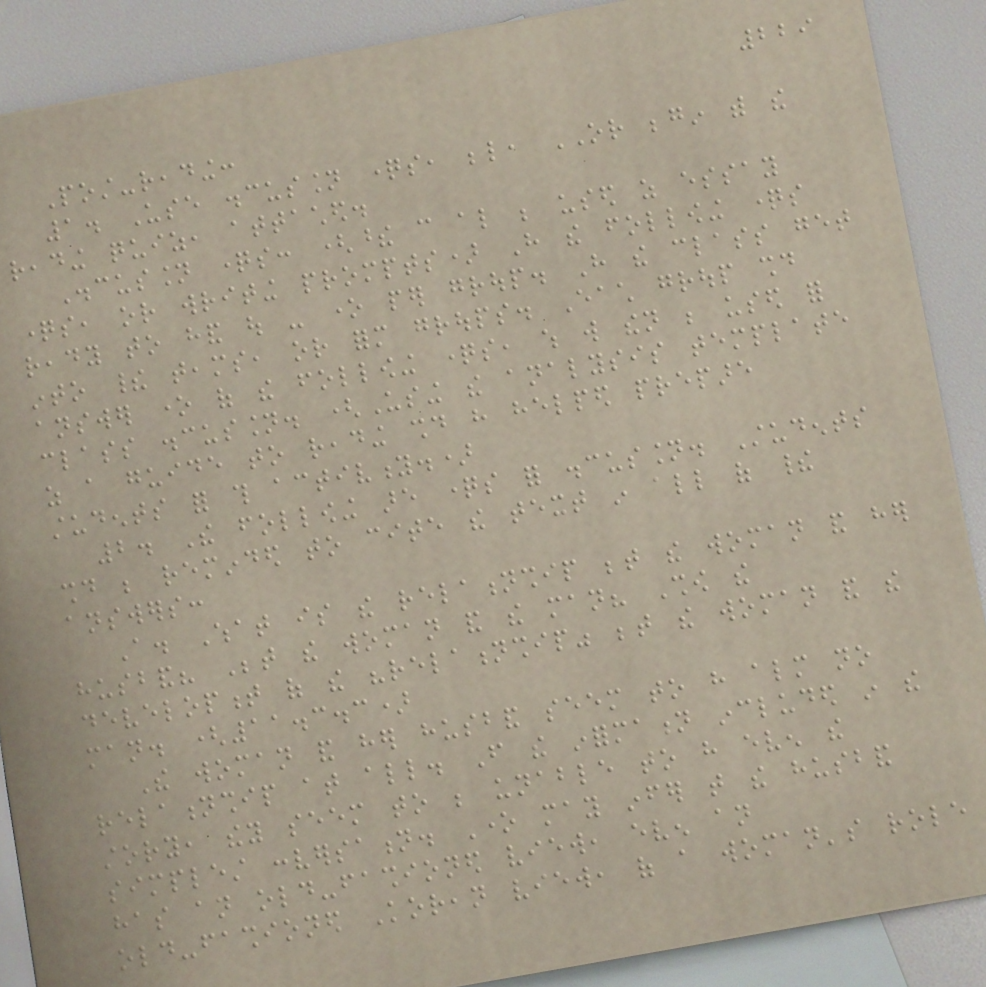229
Post-reading:
1. Use discussion questions, below, OR begin with the
reading quiz, attached.
Discussion questions: (these can also be used as essay
questions, or writing prompts) Have the following questions
ready to hand out - one per group. Have the class get
into their teams, or form groups. Each group should
answer one of the following questions, which will then be used for
class discussion. (Using the analysis template
as a guide to reading should have helped prepare
students for this activity.)
2. The following are questions for discussion. Students
should be reminded to cite the text in all of their
answers:
A. What is the relationship between the woman and her
husband? Between the woman and the man? Show the
development of the "relationship" between the woman and the
man. (11.3.3)
The woman and her husband seem to have almost no
relationship at all. From the information included in the
story, they seem to be unable to have even the
simplest conversation. One may infer that the husband
has an old-fashioned view, even an
old-fashioned Korean view, of a woman's role
